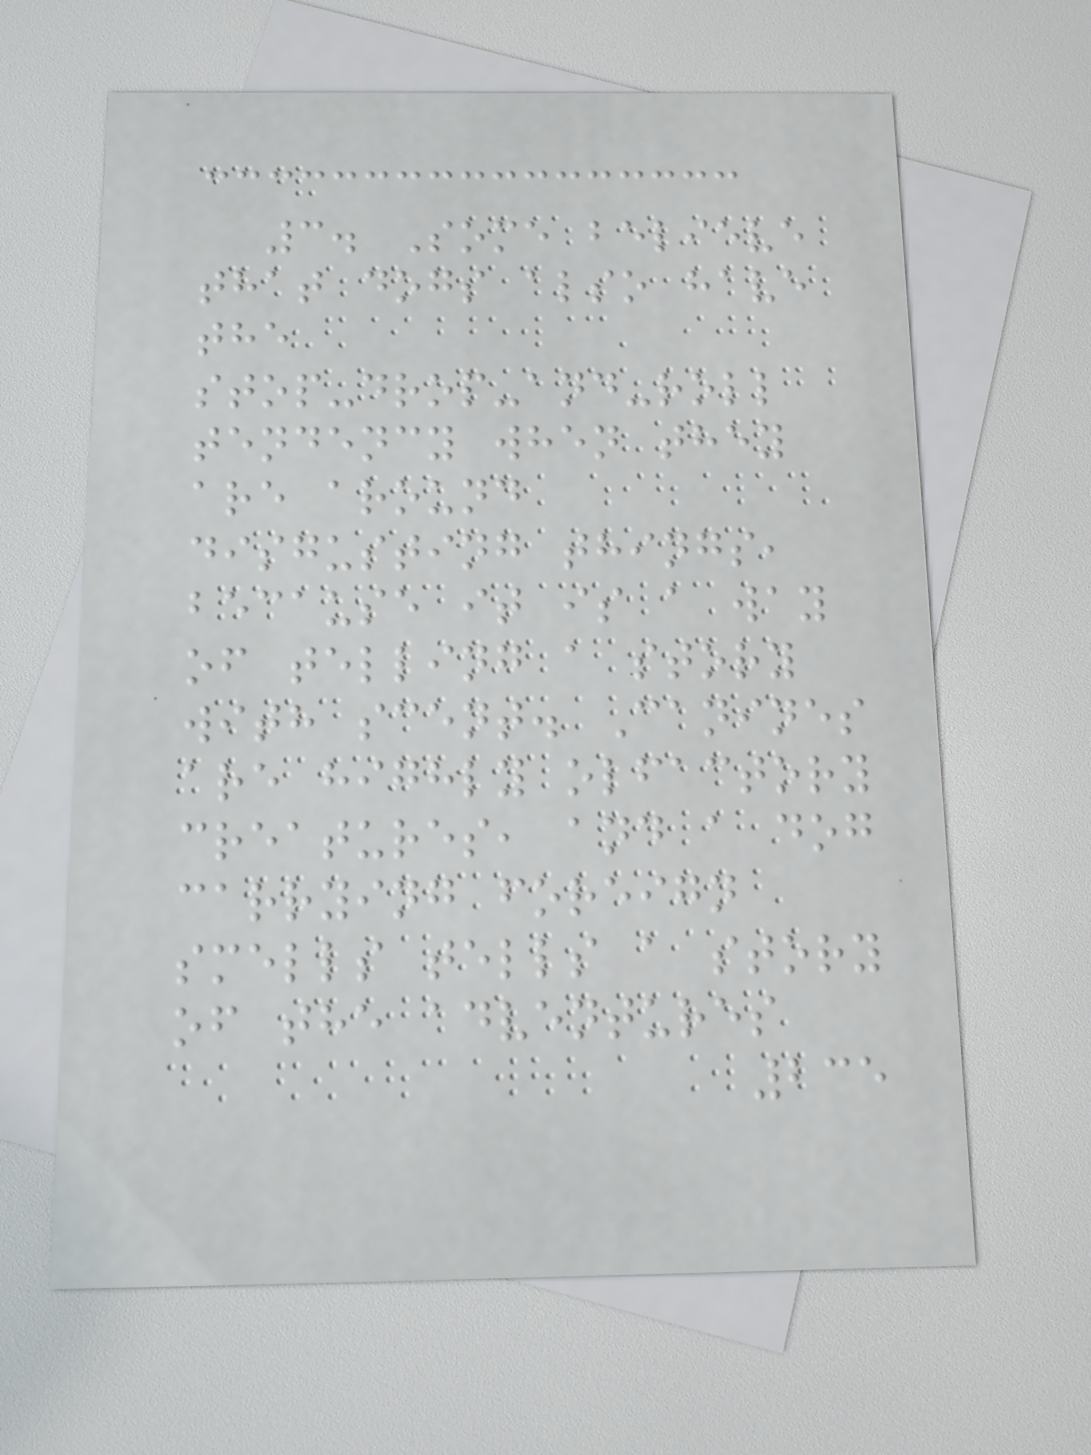3. Some believe
that dogs also have
the
stop-drop-and-roll
tendency when they
are around
disgusting things,
because it is a way
of telling a story
with scent. Canines
are highly olfactory
creatures, and a dog
carrying foreign
smells tells a story
of the adventures
235
